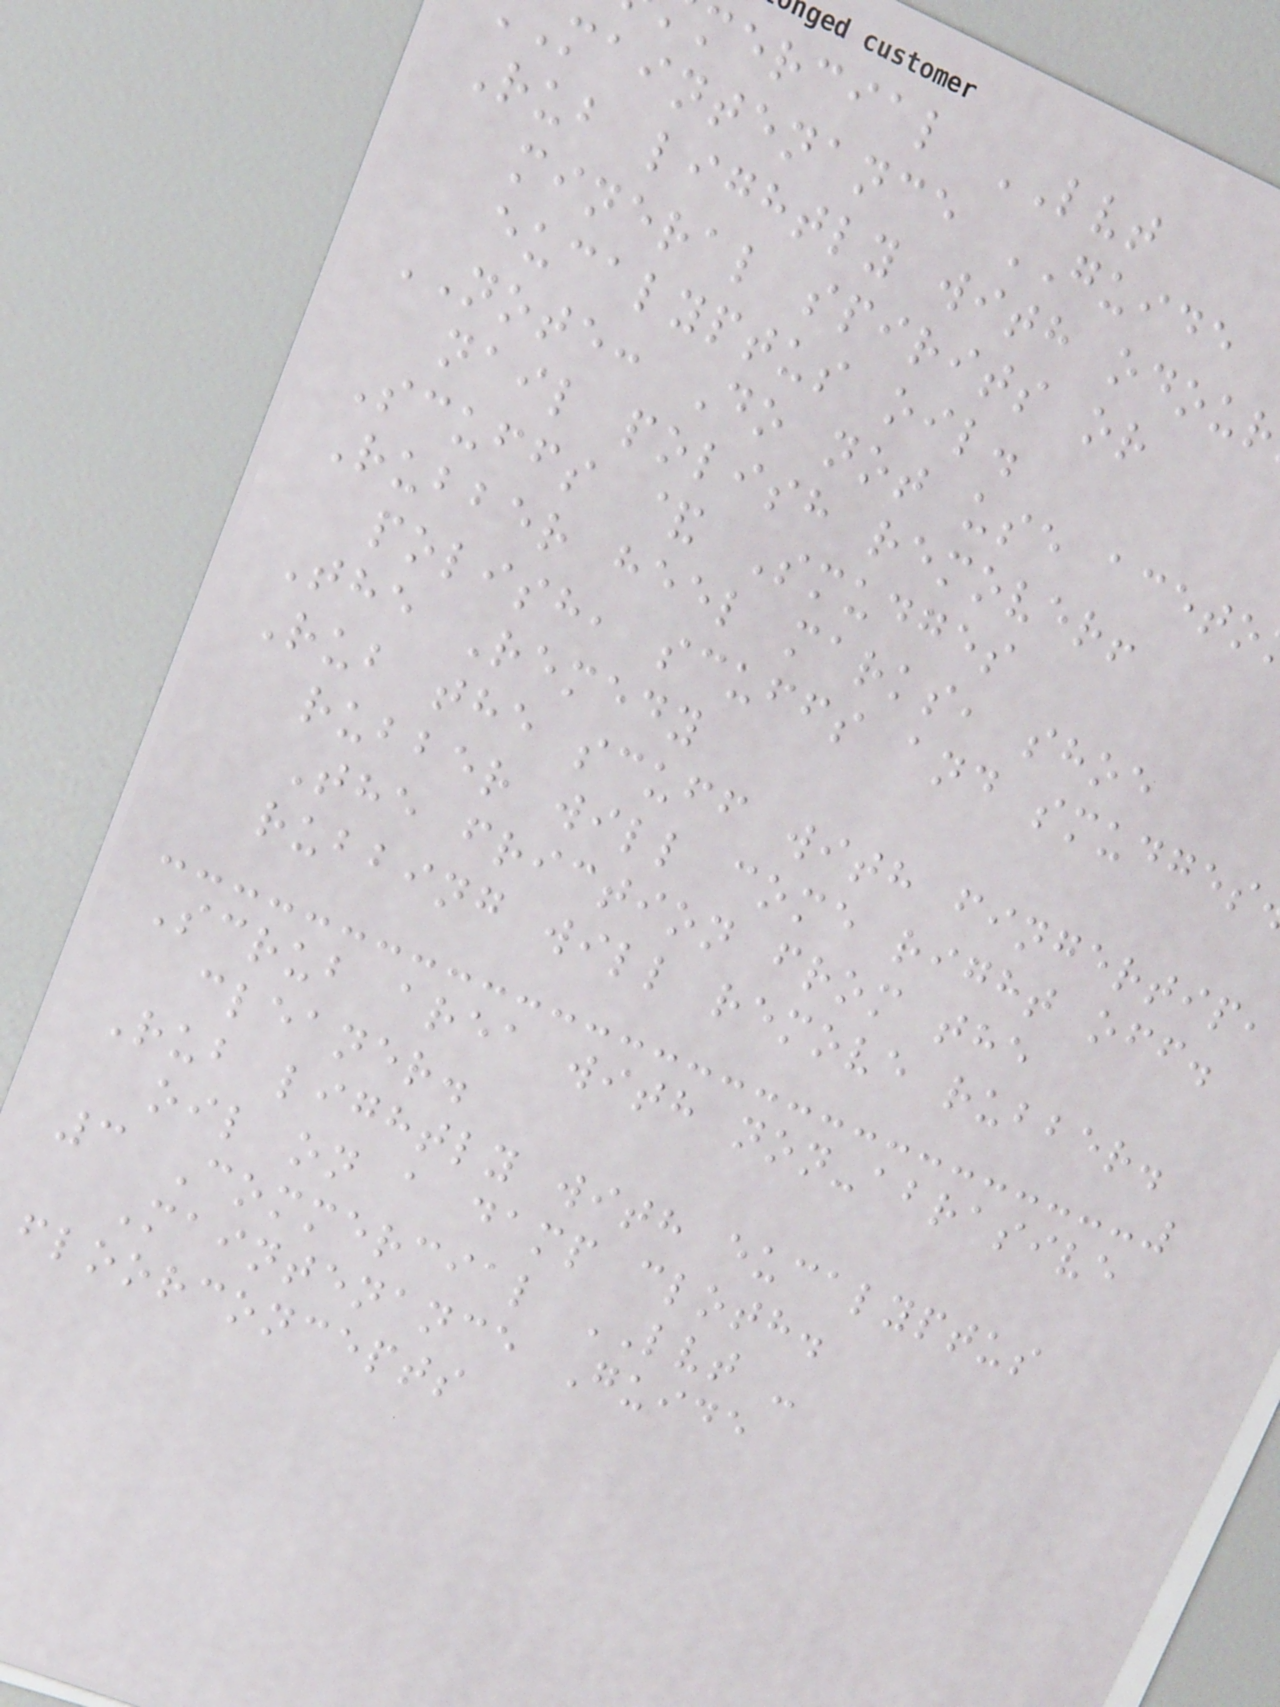mercial LVT
maintenance GUIDE
Rub lightly with odour
mineral spirits or
eucalyptus oil.
NOTE: Do not use aceto
nail polish remover!
Scuffs & Smudges
Rubber heel marks, shoe
polish, scuffs and smudges
The Remedy
Rub the scuff with fingertip,
rubber will come right off.
The friction from the
rubbing will remove rubber.
Scrub area with non-abrasive
cleaner.
Rub lightly with eucalyptus
oil on a damp cloth.
3 Commercial LVT -
Maintenance Guide
floorconcepts
